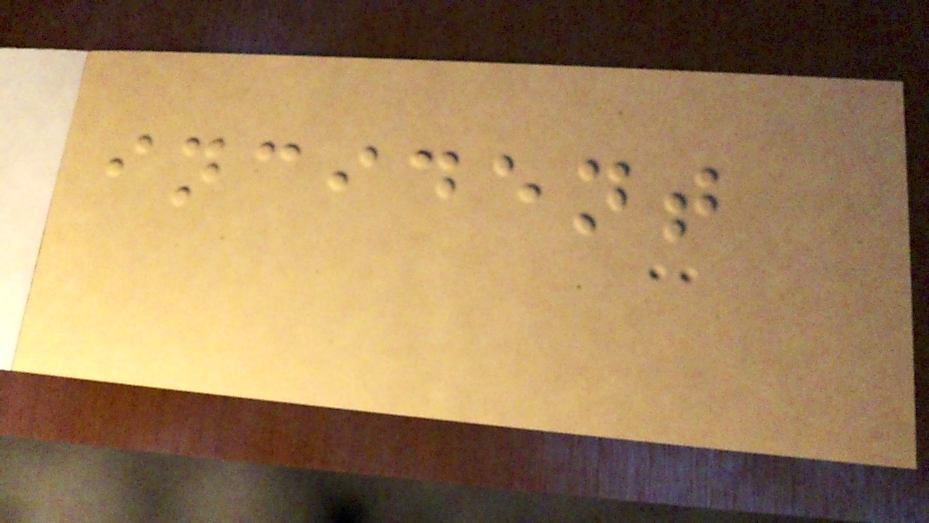incident
